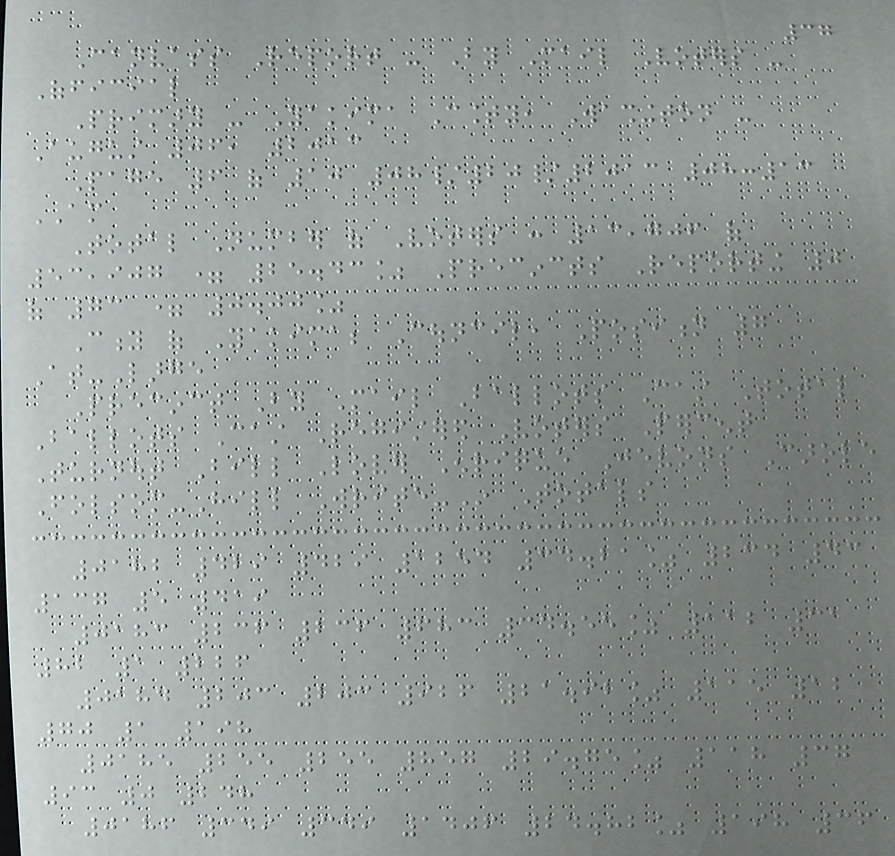37
Canvass Report - By Mail Voters -
Official
Primary - Yakima County, Washington -
August 06, 2013
Page 6 of 10 08/20/2013 08:13
AM
Total Number of Voters : 13,706 of
53,907 = 25.43% Precincts Reporting 0
of 73 = 0.00%
City of Yakima; Council, Position 7
At-Large
Precinct By Mail Ballots Cast Total
Ballots Cast Registered Voters Percent
Turnout Bill Lover Enrique Jevons Carole
Folsom-Hill Write-In Totals
0182 429 429 1254 34.21% 234 43
137 5 419
0183 236 236 683 34.55% 112 31
82 1 226
0184 203 203 926 21.92% 115 12
70 1 198
0185 255 255 857 29.75% 118 37
93 0 248
0186 349 349 1406 24.82% 198 36
